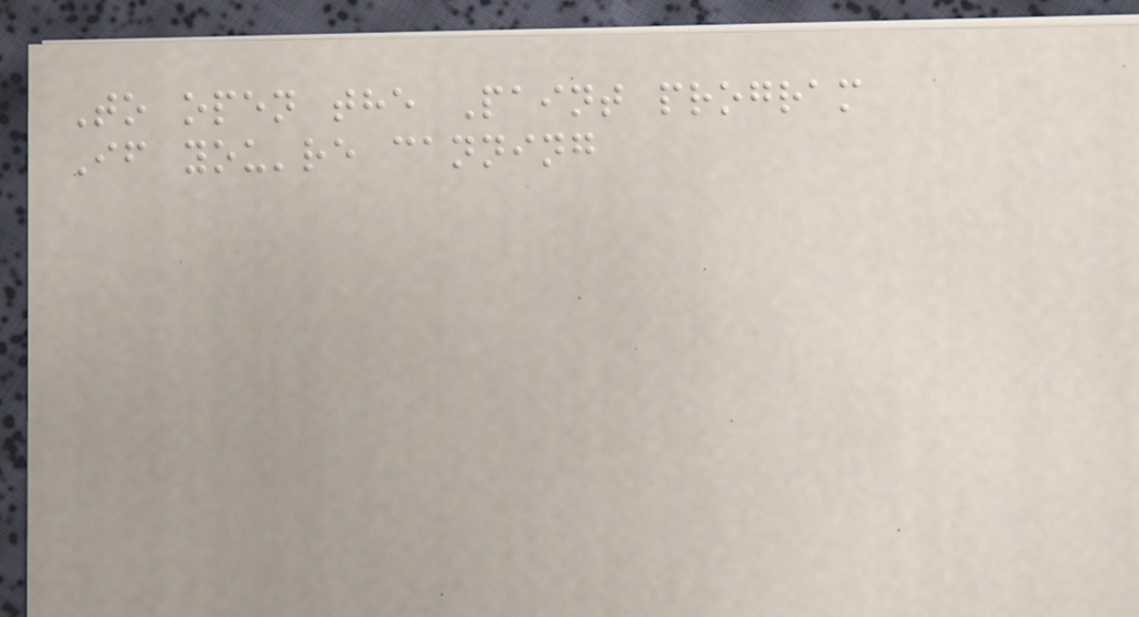To open the Paint program
If you're canning
